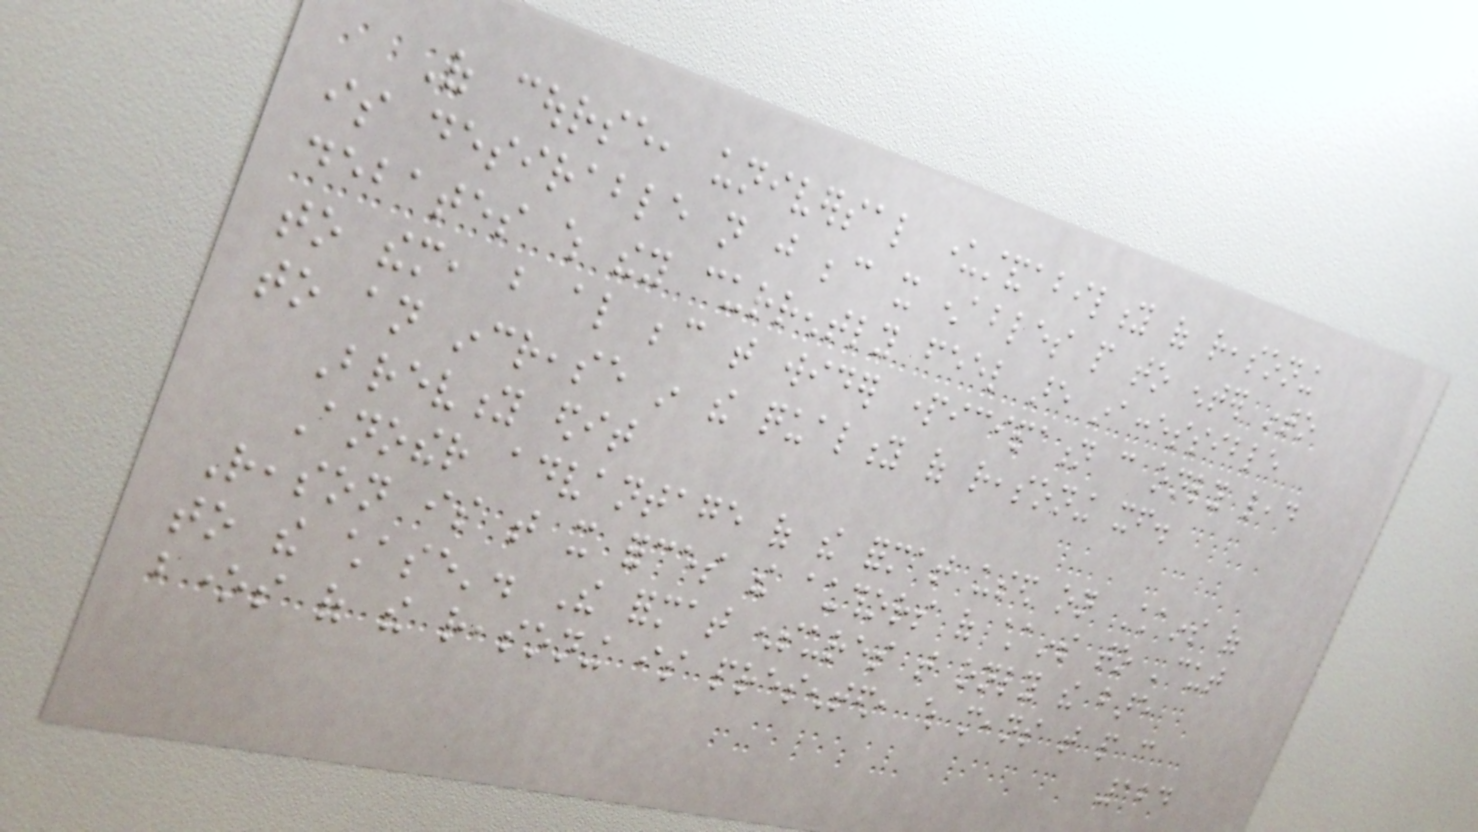Of course, universal understandability of reasoning
is desirable not just because it enables people to enter into
debates which they currently feel are inaccessible
to them, but also because that wider participation can only lead
to an increase in the quality of reasoning itself.
Brevity edit
Another advantage of the format used on Chains of
Reason is that it forces the authors of chains to 'cut
to the chase'. The format ensures that only the bare
bones of the reasoning is presented, which means that people can
124
